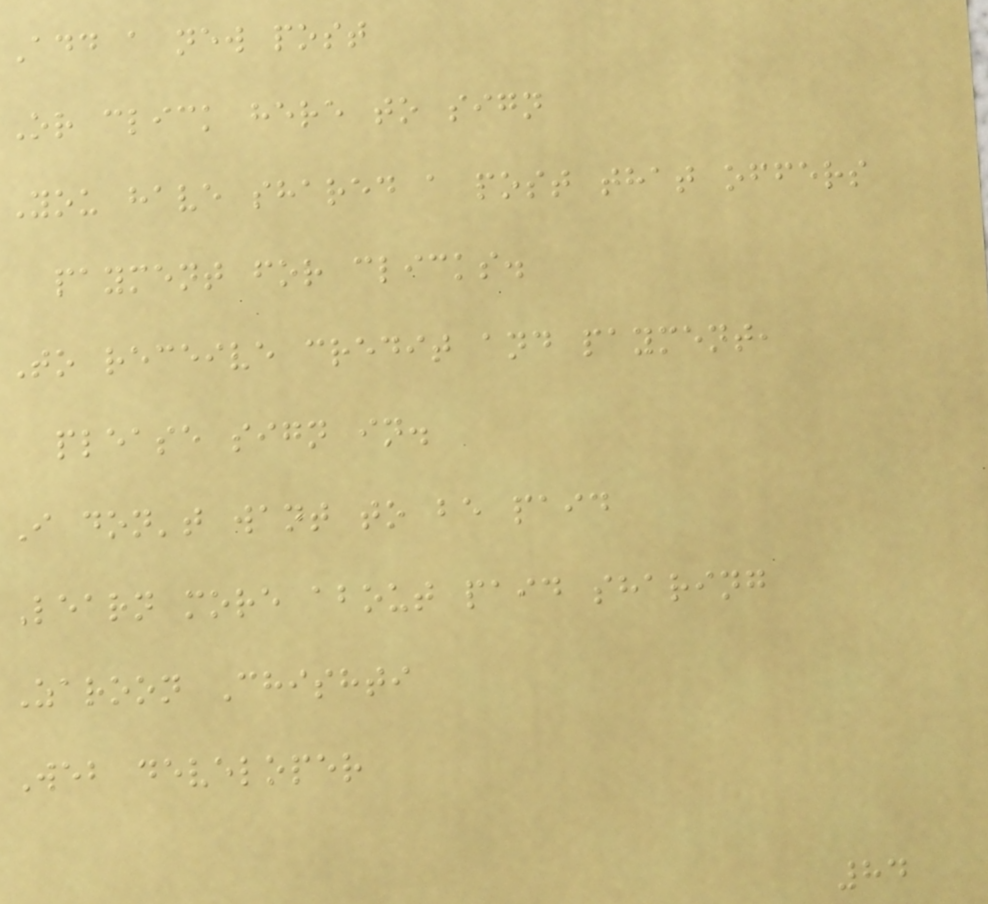Add a new post
Or click here to sign
You have shared a post that offers
payment for clicks.
To receive credit and payment,
please sign in.
I don't want to be paid
Learn more about paid sharing
Zaroon Chishti
Web developer
84
